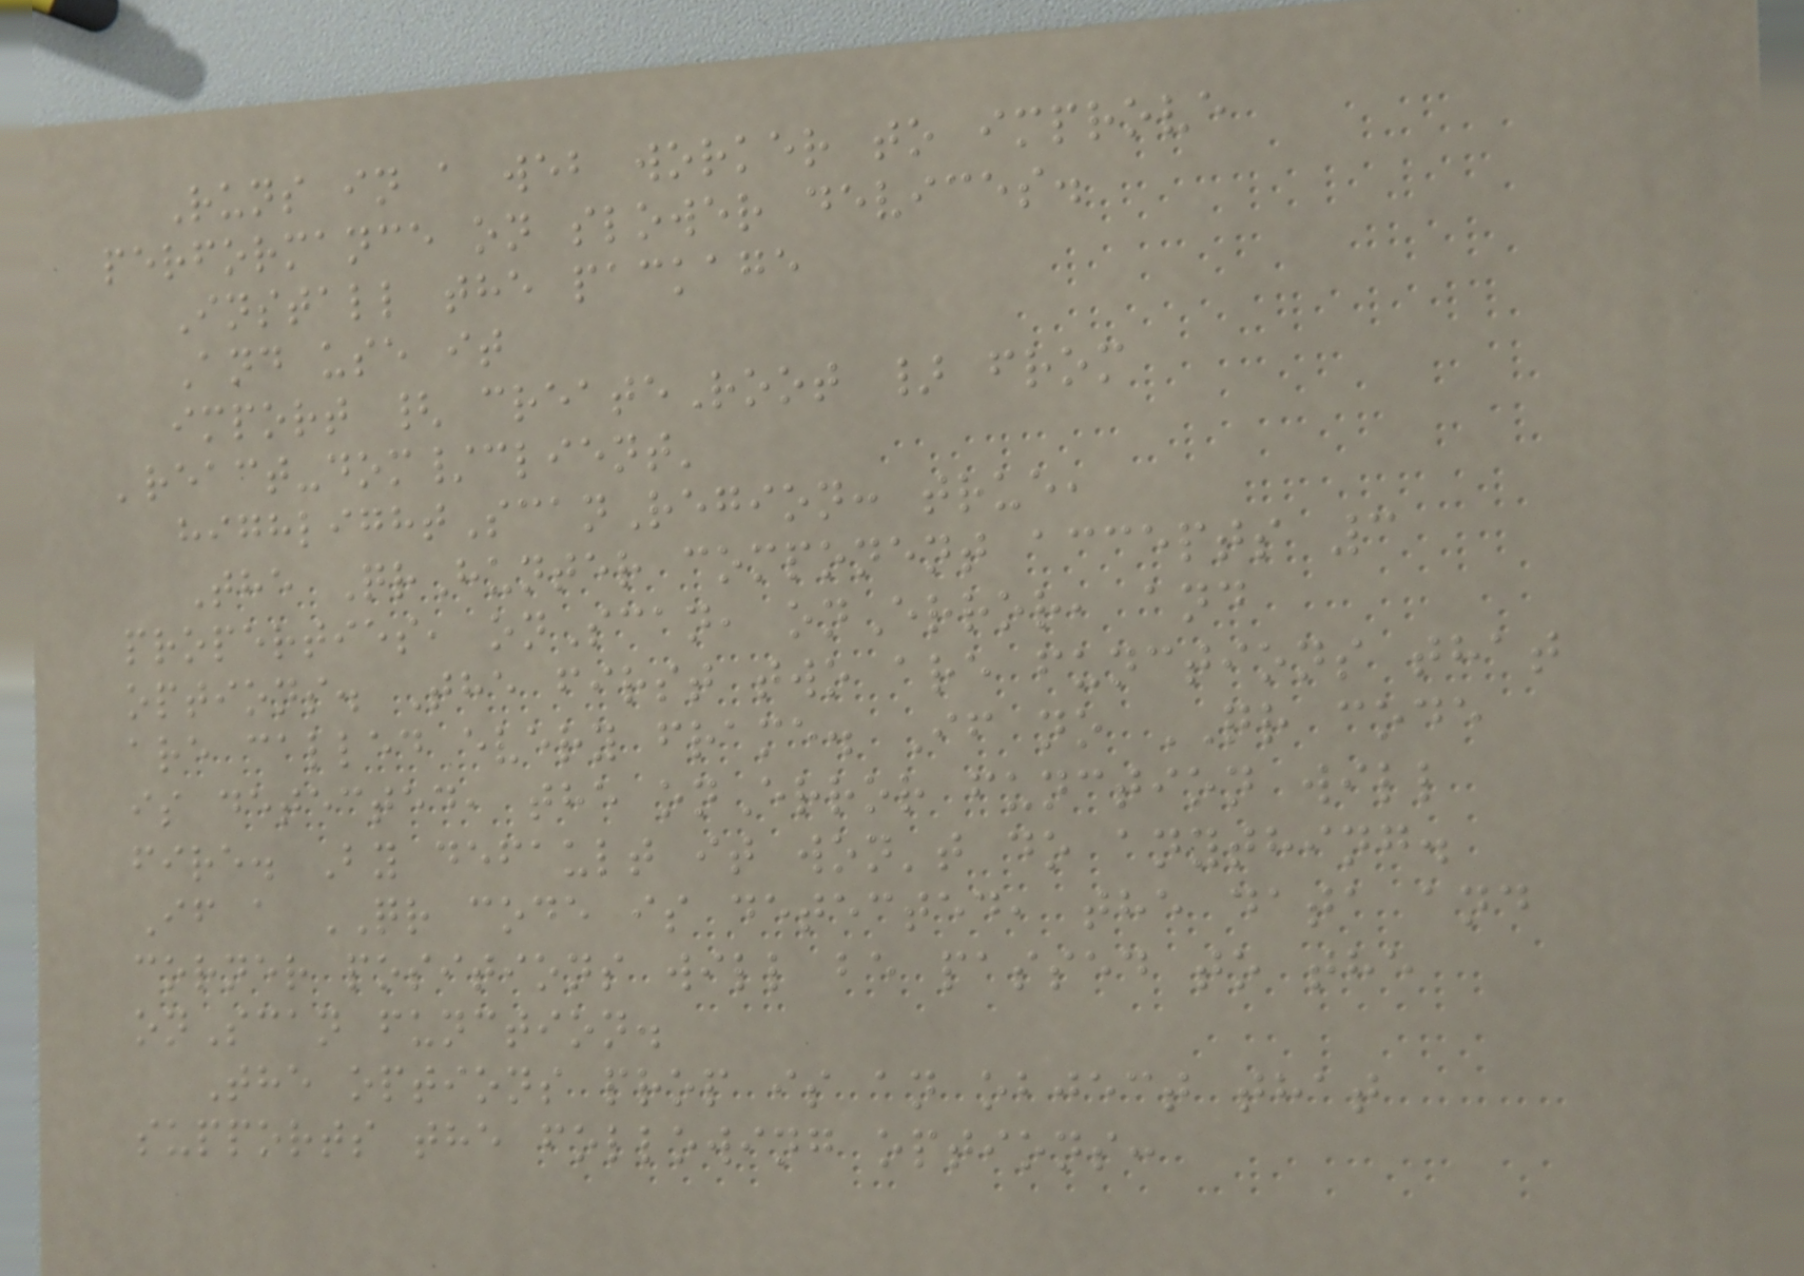Runs in a web worker to improve
performance on slower devices.
Install the package
And use it
import { createRoot } from
'react-dom/client'
highlightScanRegion: true,
The QrHunter component accepts 3
properties, onScan, onError, and
options. The first two are functions that
are called every frame. If no QR code
is detected, the onError function will
fire. By default it won't do anything.
If a QR code is detected, the data and
corner positions will be passed to the
onScan function.
The options prop is an object that
supports the following options:
